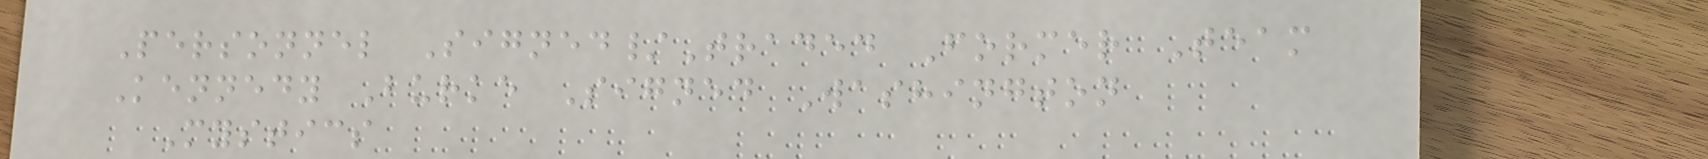Personnel Signed/Traded Former Team
Kennedy Burke Signed Washington
Mystics
